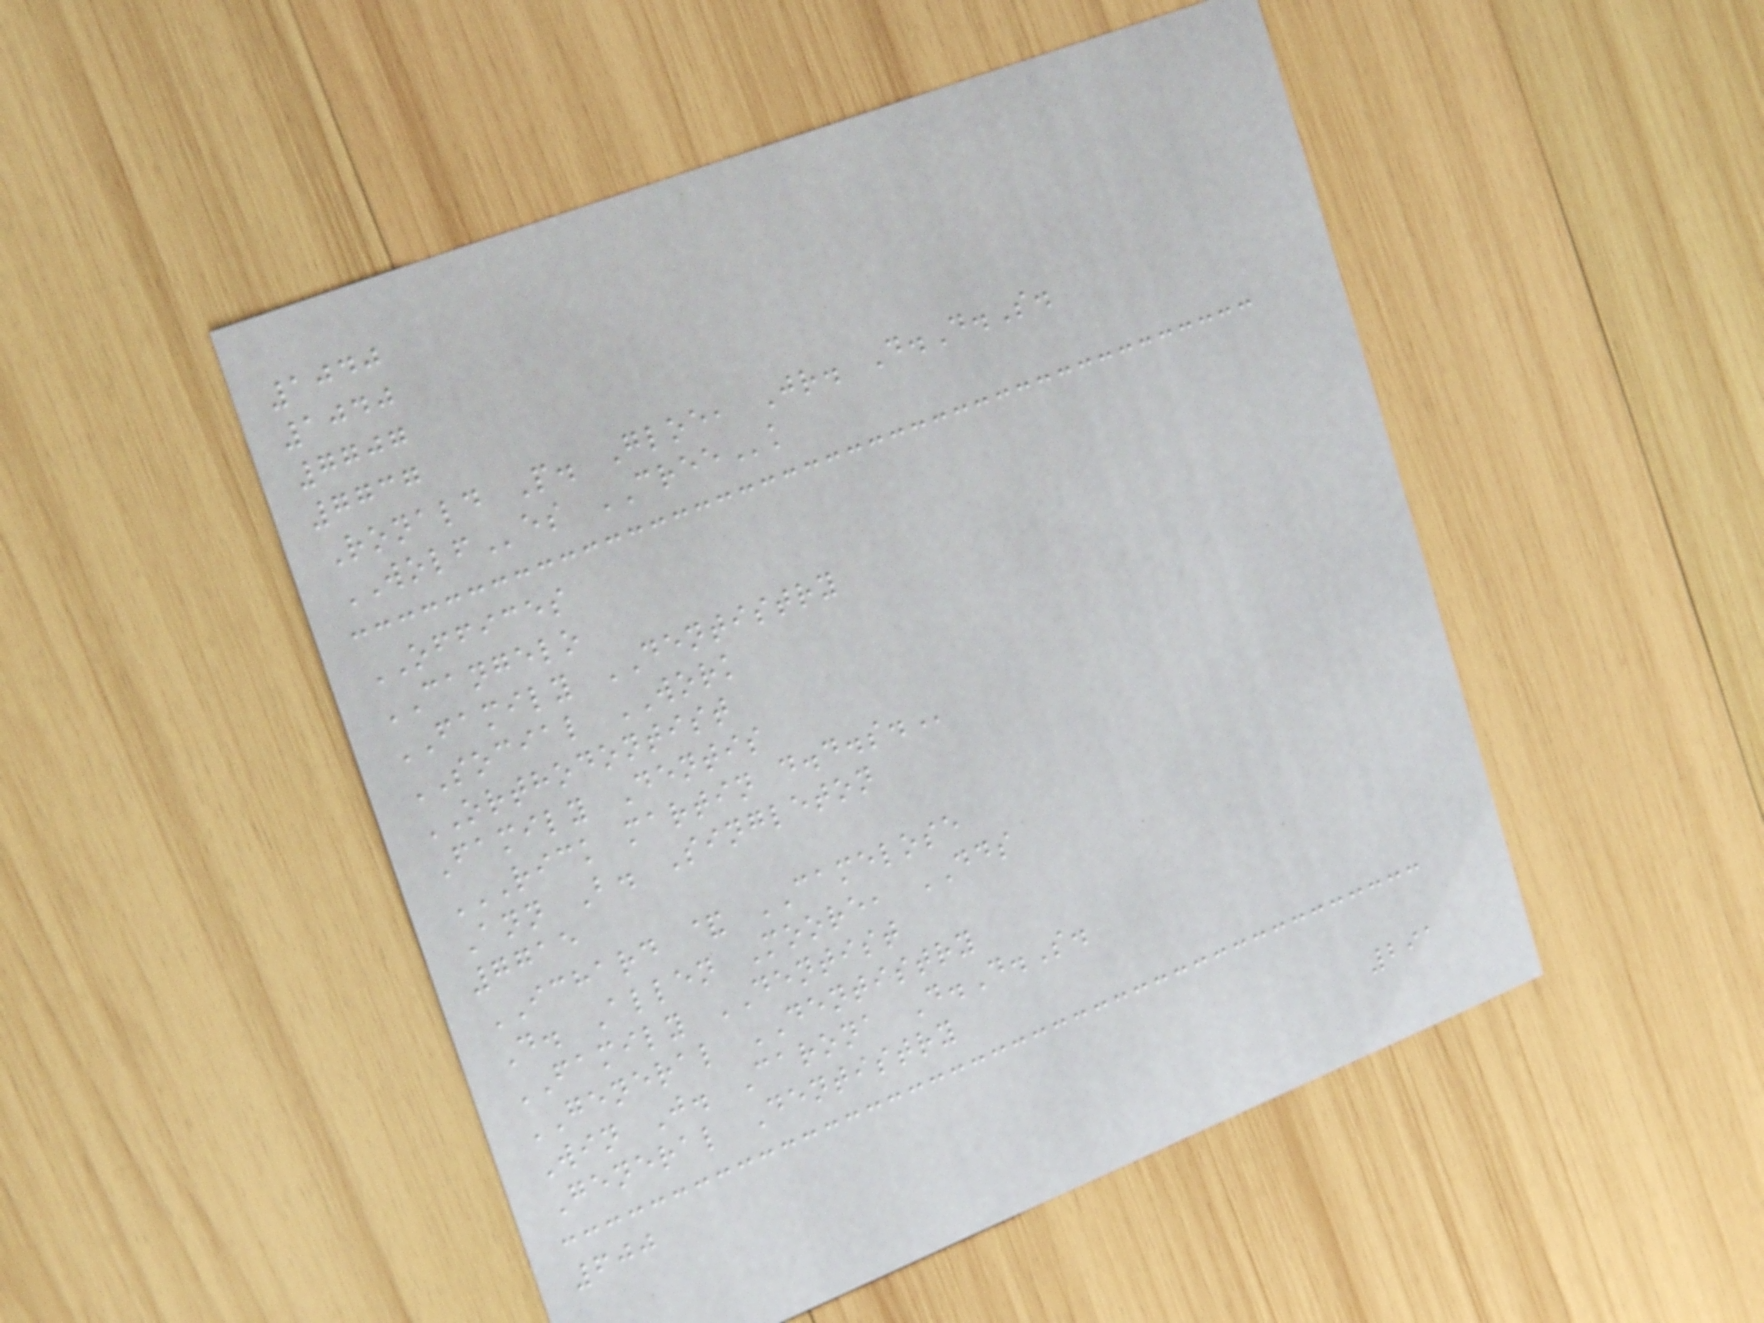1040
1040
7707
7737
Ronald P. Gloe, Jr. D.D.S.
WOLFes CREEk
OFFICES
CANGELO
FAMILY DENTISTRY
SOCIAL WORK
ORTHODONTIST
Family Dentis
RICK MARTIN D.D.S.
Ann B. Singleton
7715
ICHARD & CAMELOSE
D. Allen Moore, DDS
FAMILY DENTIST
GENERAL DENTISTRY
Win J. Carona D.D.S.
General Dentistry
600
291
